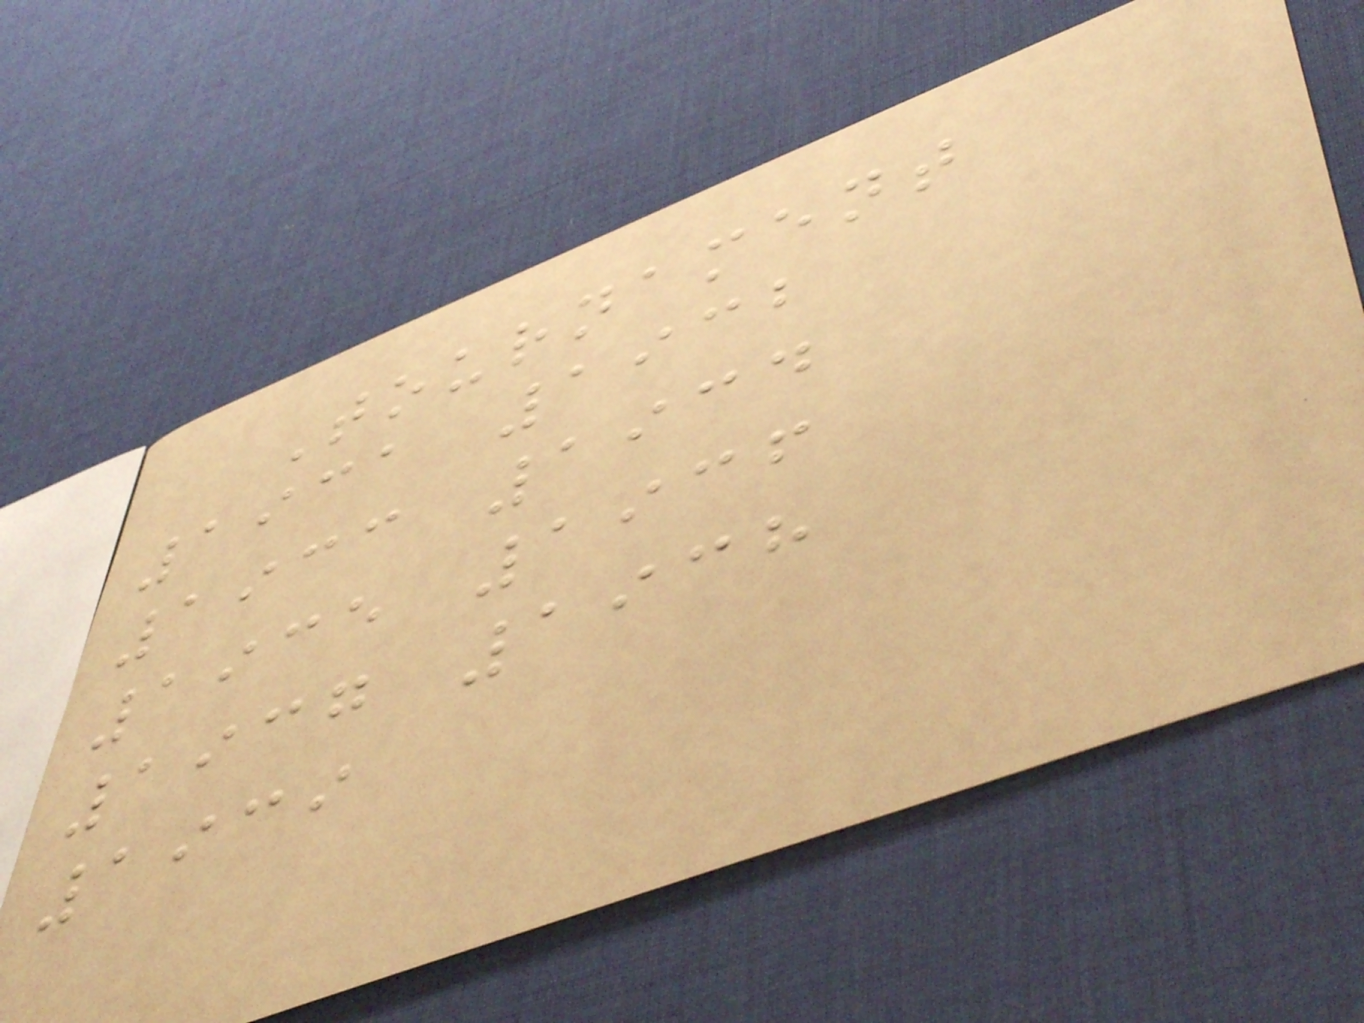Tournament
1931 1932
1933 1934
1935 1936
1937 1938
1939
